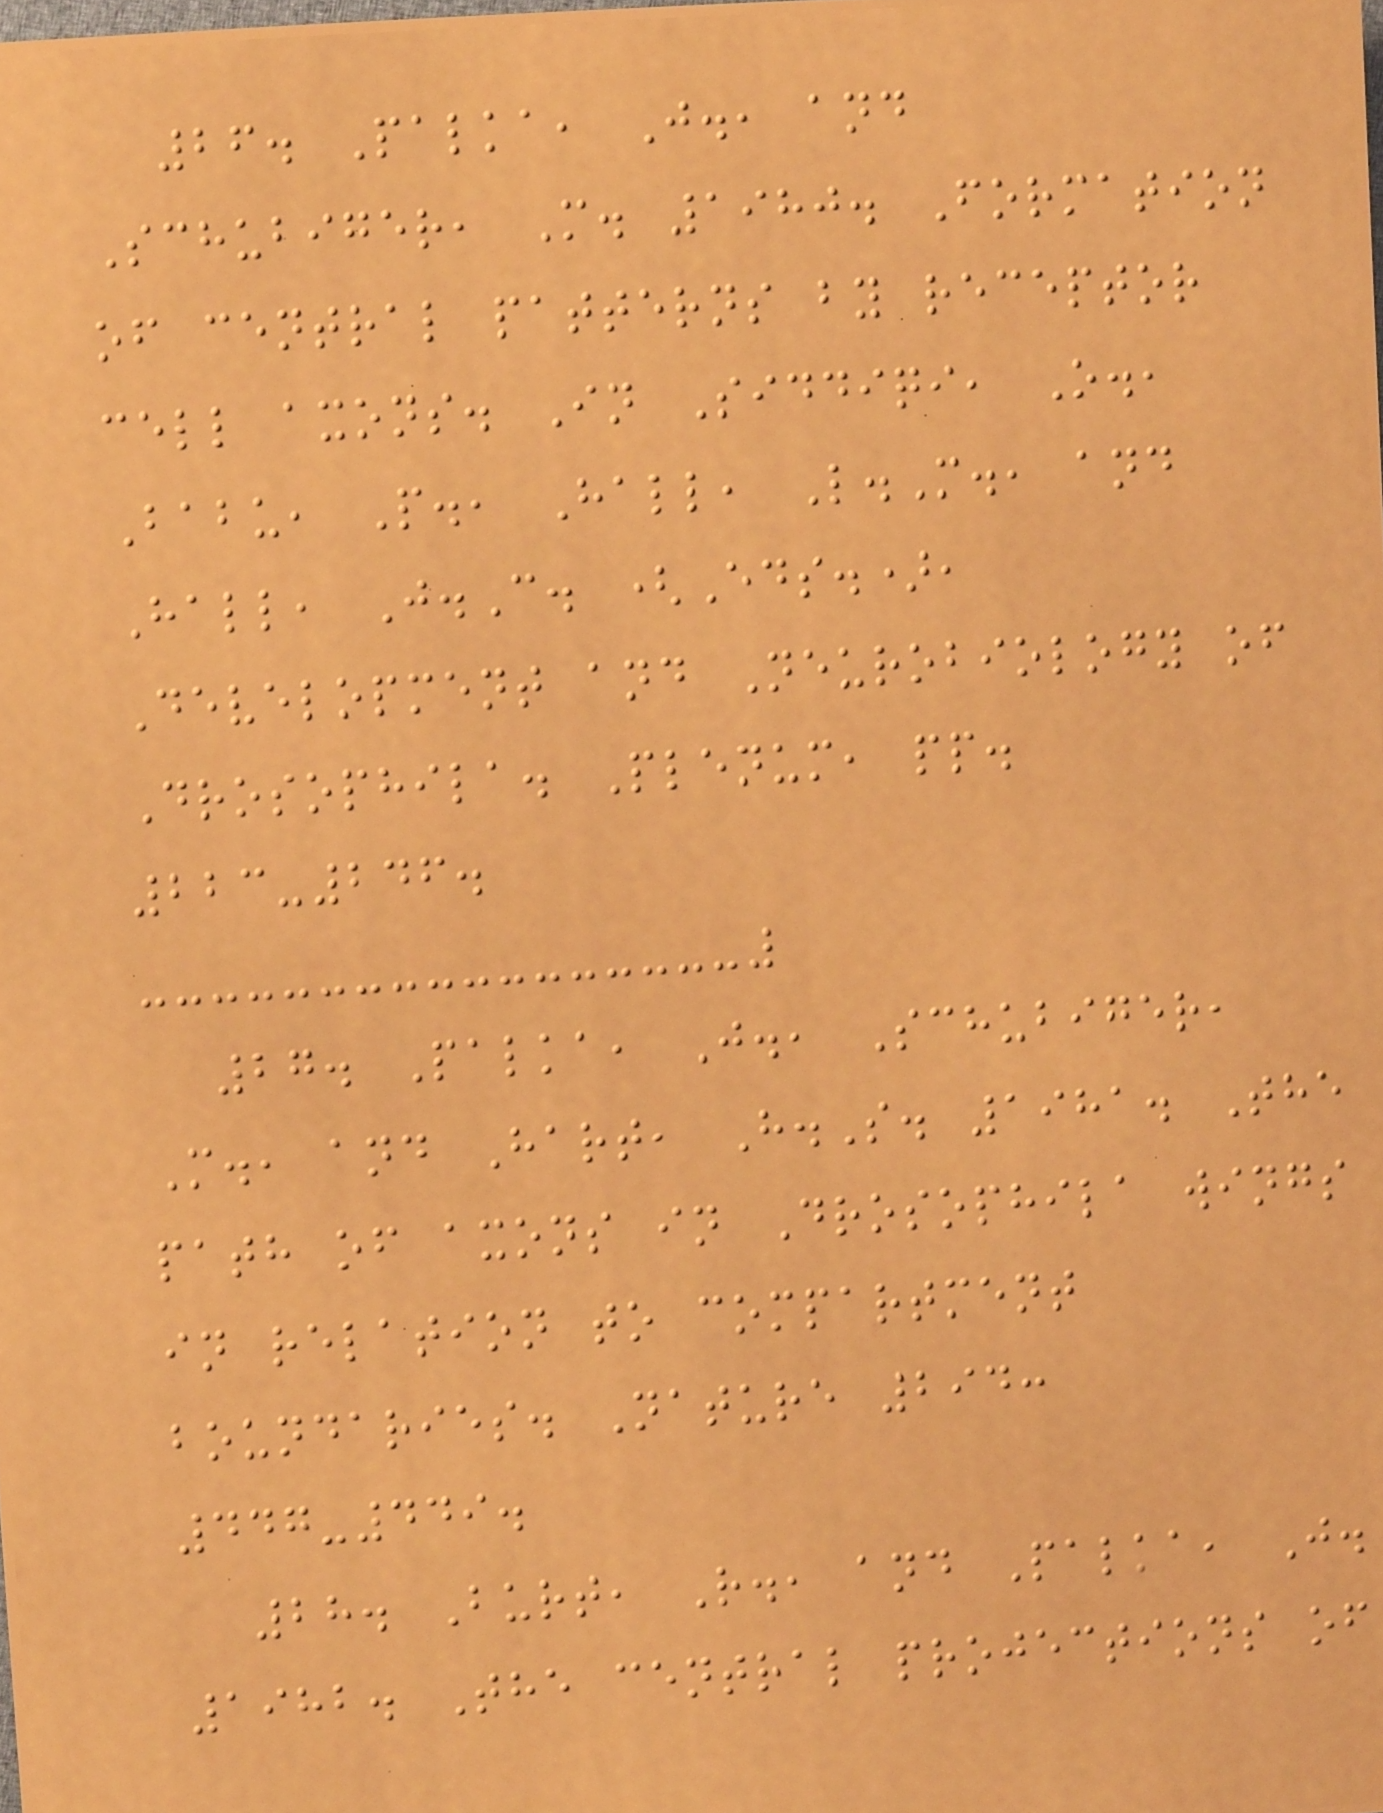26. Palka, J., and
Schubiger, M. 1980. Formation
of central patterns by receptor
cell axons. In Siddiqi, O.,
Babu, P., Hall, L.M., and
Hall, J.C. (Eds.),
Development and Neurobiology of
Drosophila. Plenum, pp.
223-246.
27. Palka, J., Schubiger,
M., and Hart, H.S. 1981. The
path of axons in Drosophila wings
in relation to compartment
boundaries. Nature 294:
447-449.
28. Burt, R., and Palka, J.
1982. The central projections of
